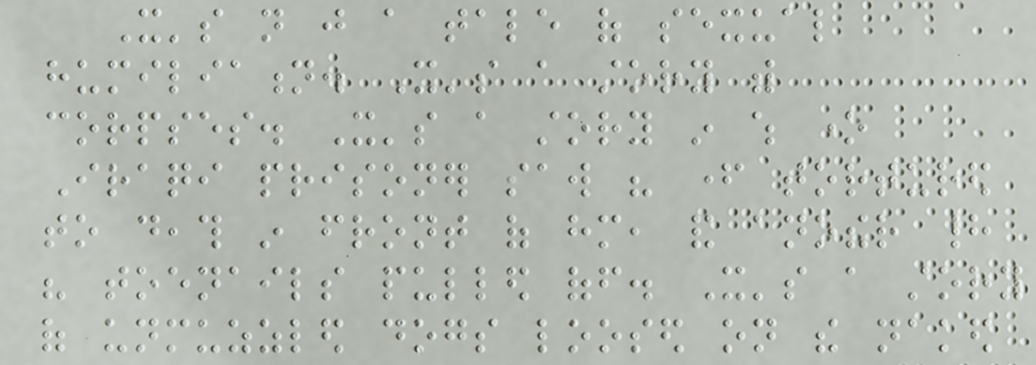It's not just a tale of sexual
humiliation. It's a story with
corpses. It's a story in which one
Iraqi prisoner saw his father tortured
to death in front of him, and another had
his toenails pulled off. It's a story
of unmuzzled dogs loosed on the naked
